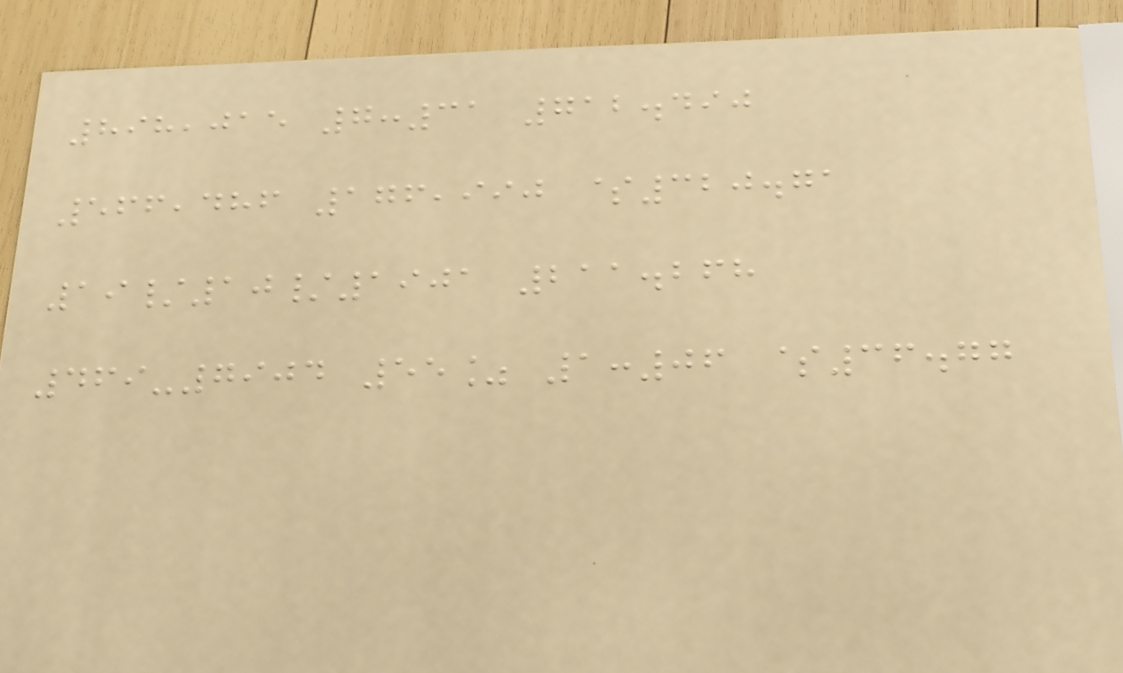898,015 7:31 712.490
566,486 176,990 $320.71
19/10/1901 211.268
469-7904 55% 1:06 $36.77
